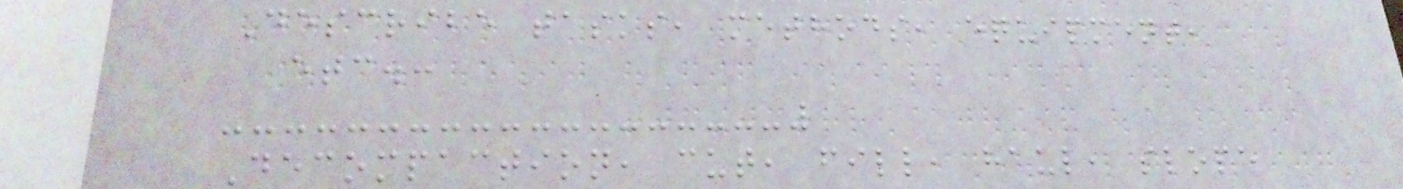Describe tasks, methods, equipment,
etc.:
Decompaction, cut, fill, haul, slope
